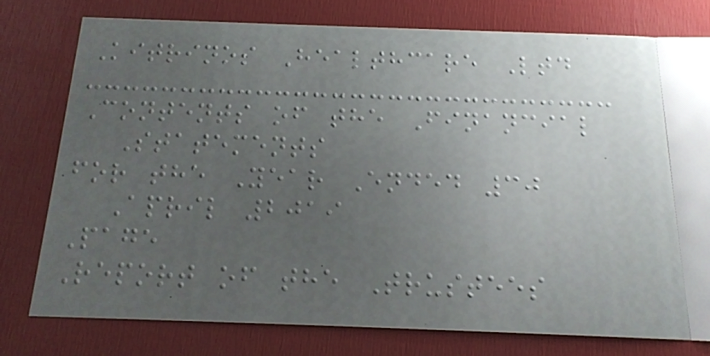Kitrinos Healthcare Ltd
Contents of the Financial
Statements
for the Year Ended 30
April 2019
Page
Report of the Trustees
